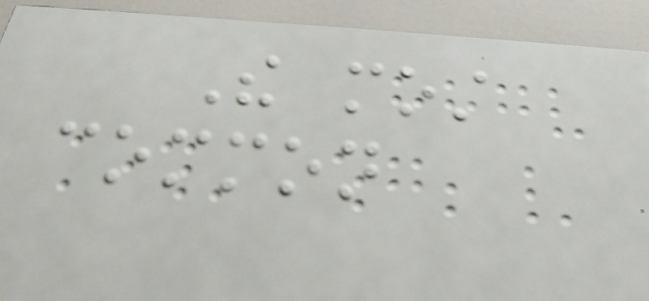The most
common
